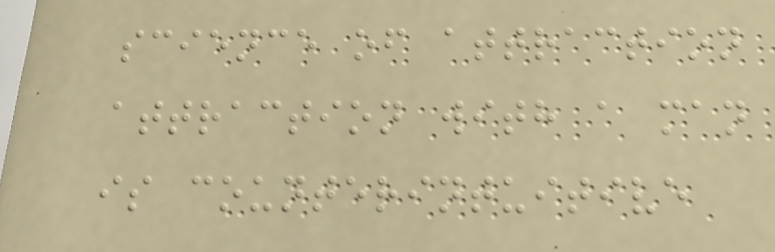science of attraction
attraction with a man
is counterintuitive
